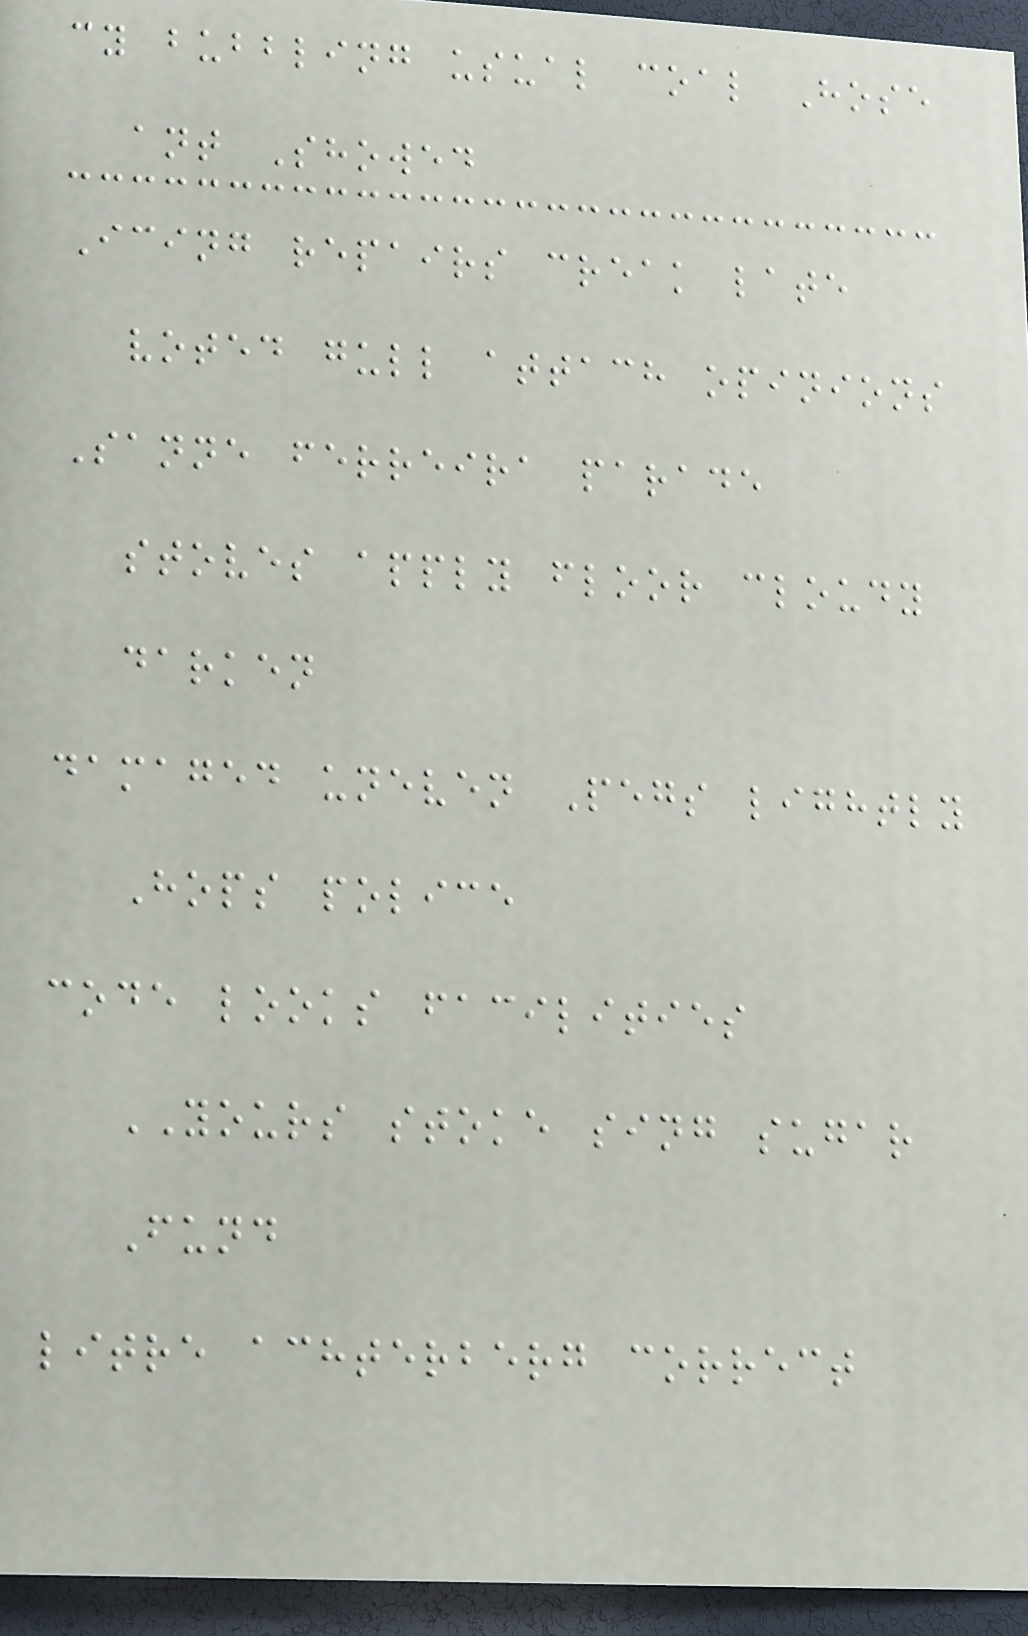cy bubbling usual coal Hose
ant Showed
Icing repairs creak late
voted gull attach opinions
Sanne ferreira parade
stoves apply floor cloudy
darken
damaged uneven Pegs lightly
Hops police
code looks facilities
YOURS stoke sing sugar
Fund
litre achterberg correct
